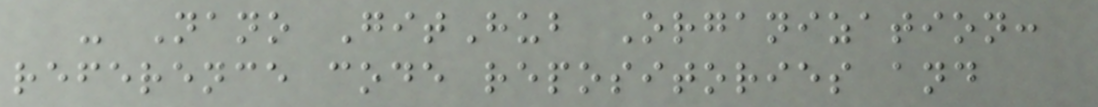- Nano GitHub Organization:
reference code repositories and
